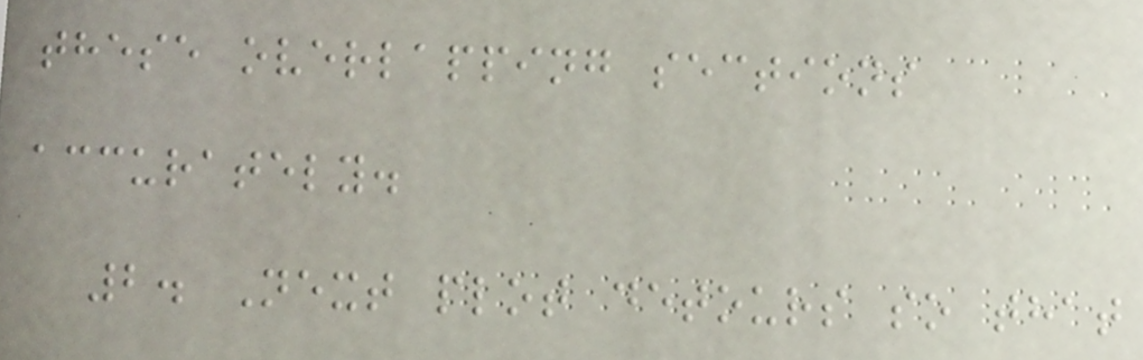these overlapping sections
accurately.
2. Next plot detours so that
